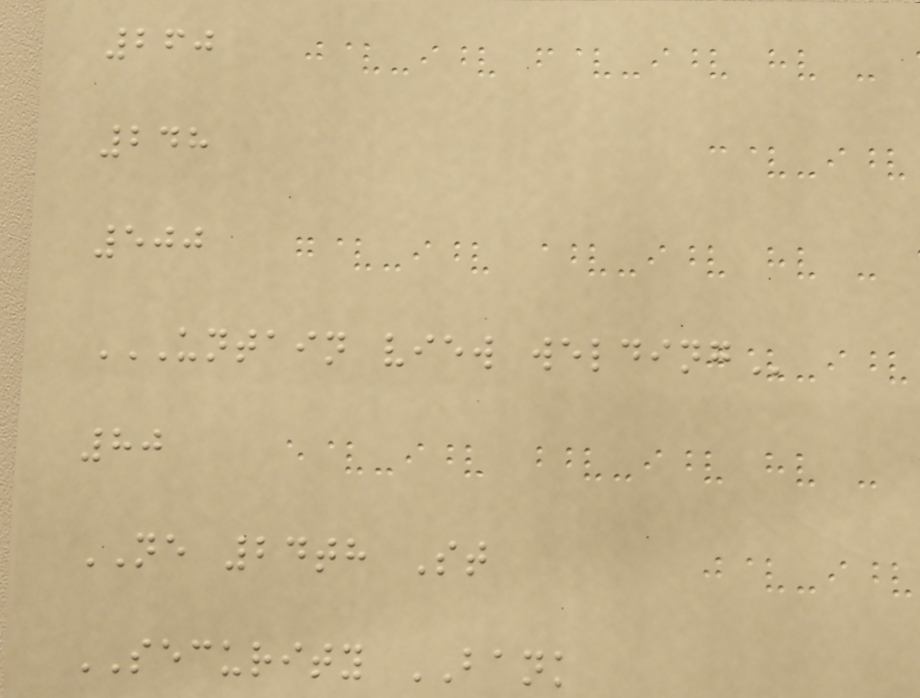260
248
500
UNTAIN VIEW WELDING
80
NE 24th St
SECURITY BANK
